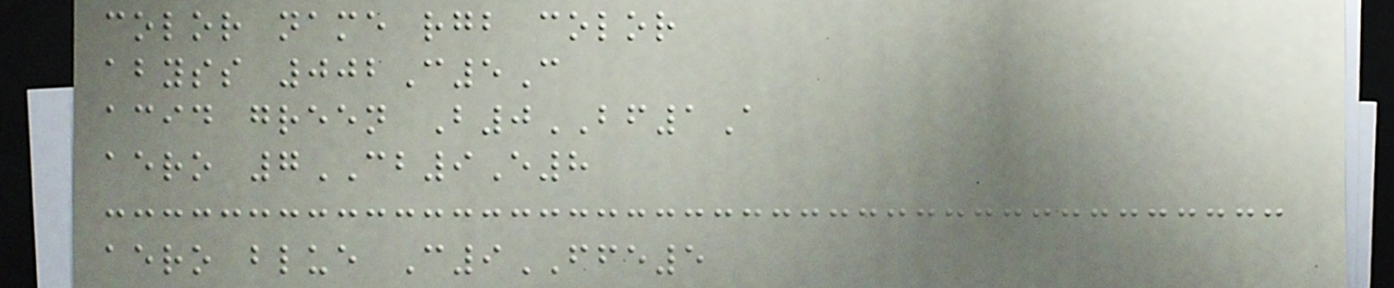color name rgb color
abyss 002C5C
acid green B0BF1A
aero 7CB9E8
aero blue C9FFE5
